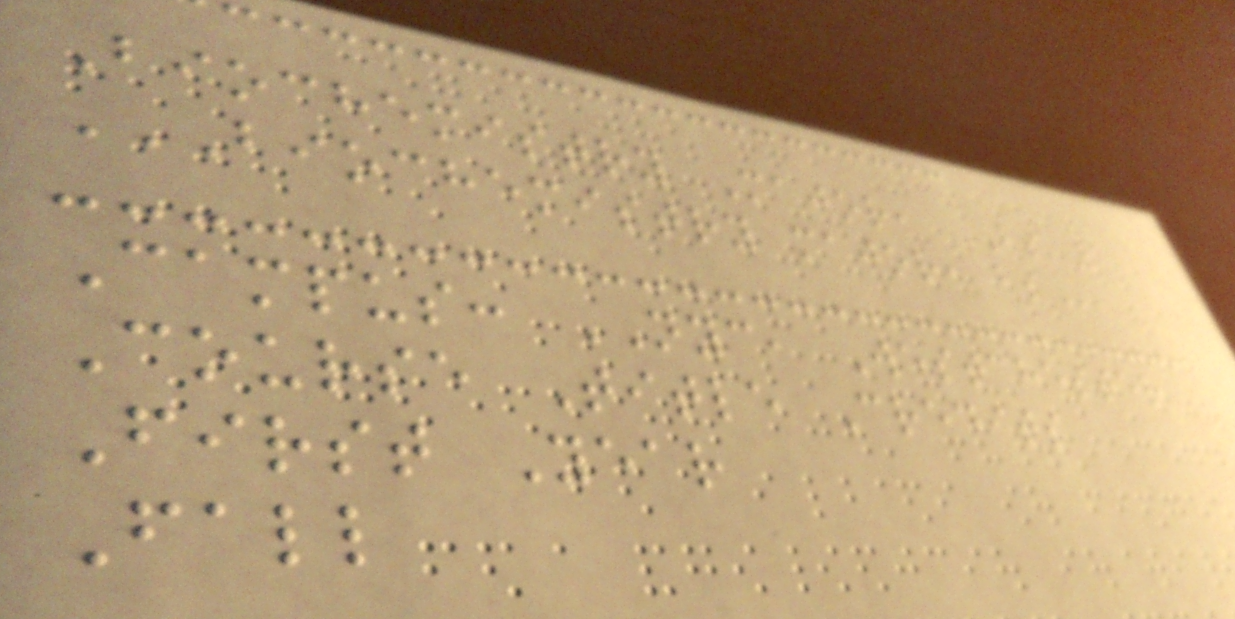Biochemistry Major, BS 1
BIOCHEMISTRY MAJOR, BS
Campus: NYC, Westchester
Course Title Credits
First Year
Fall
